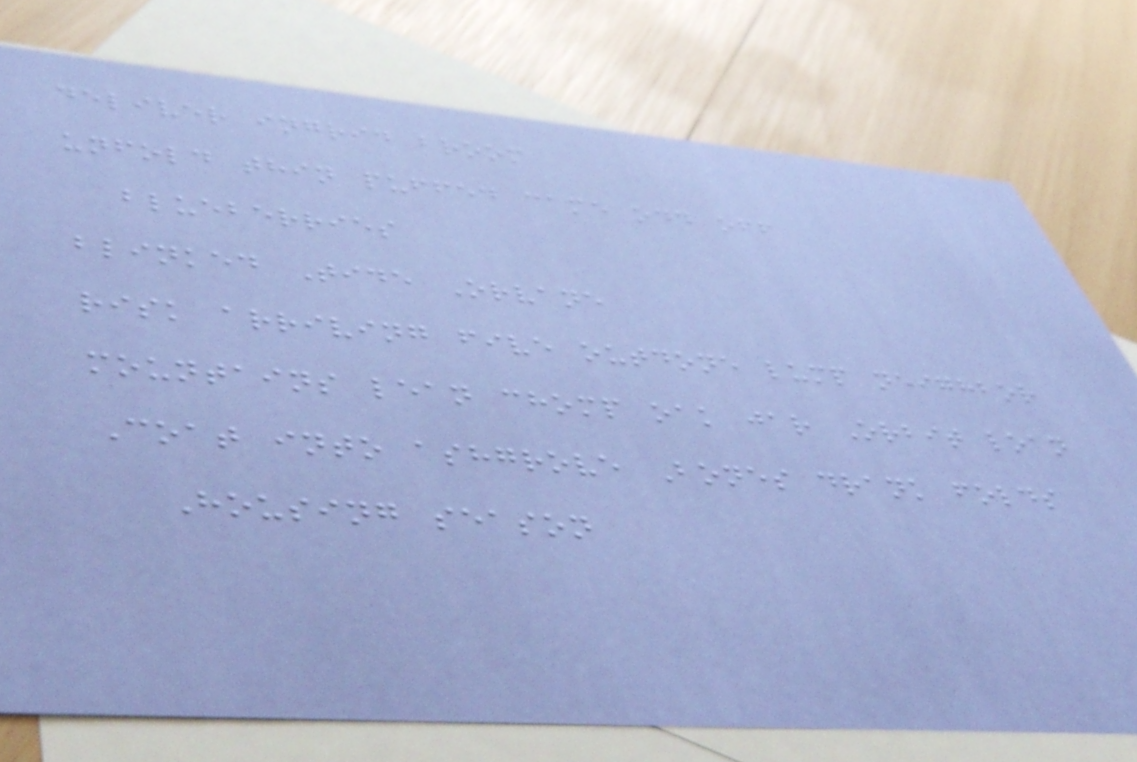deliver ingrid broom
unfold thin puffed came odd off
blueberries
blinked Tide Orvane
risk arriving five outdone lump neighbor
mountains lean chomp oak jar Orbit loan
Coat into ashgrove Bones drank folds
Housing season
